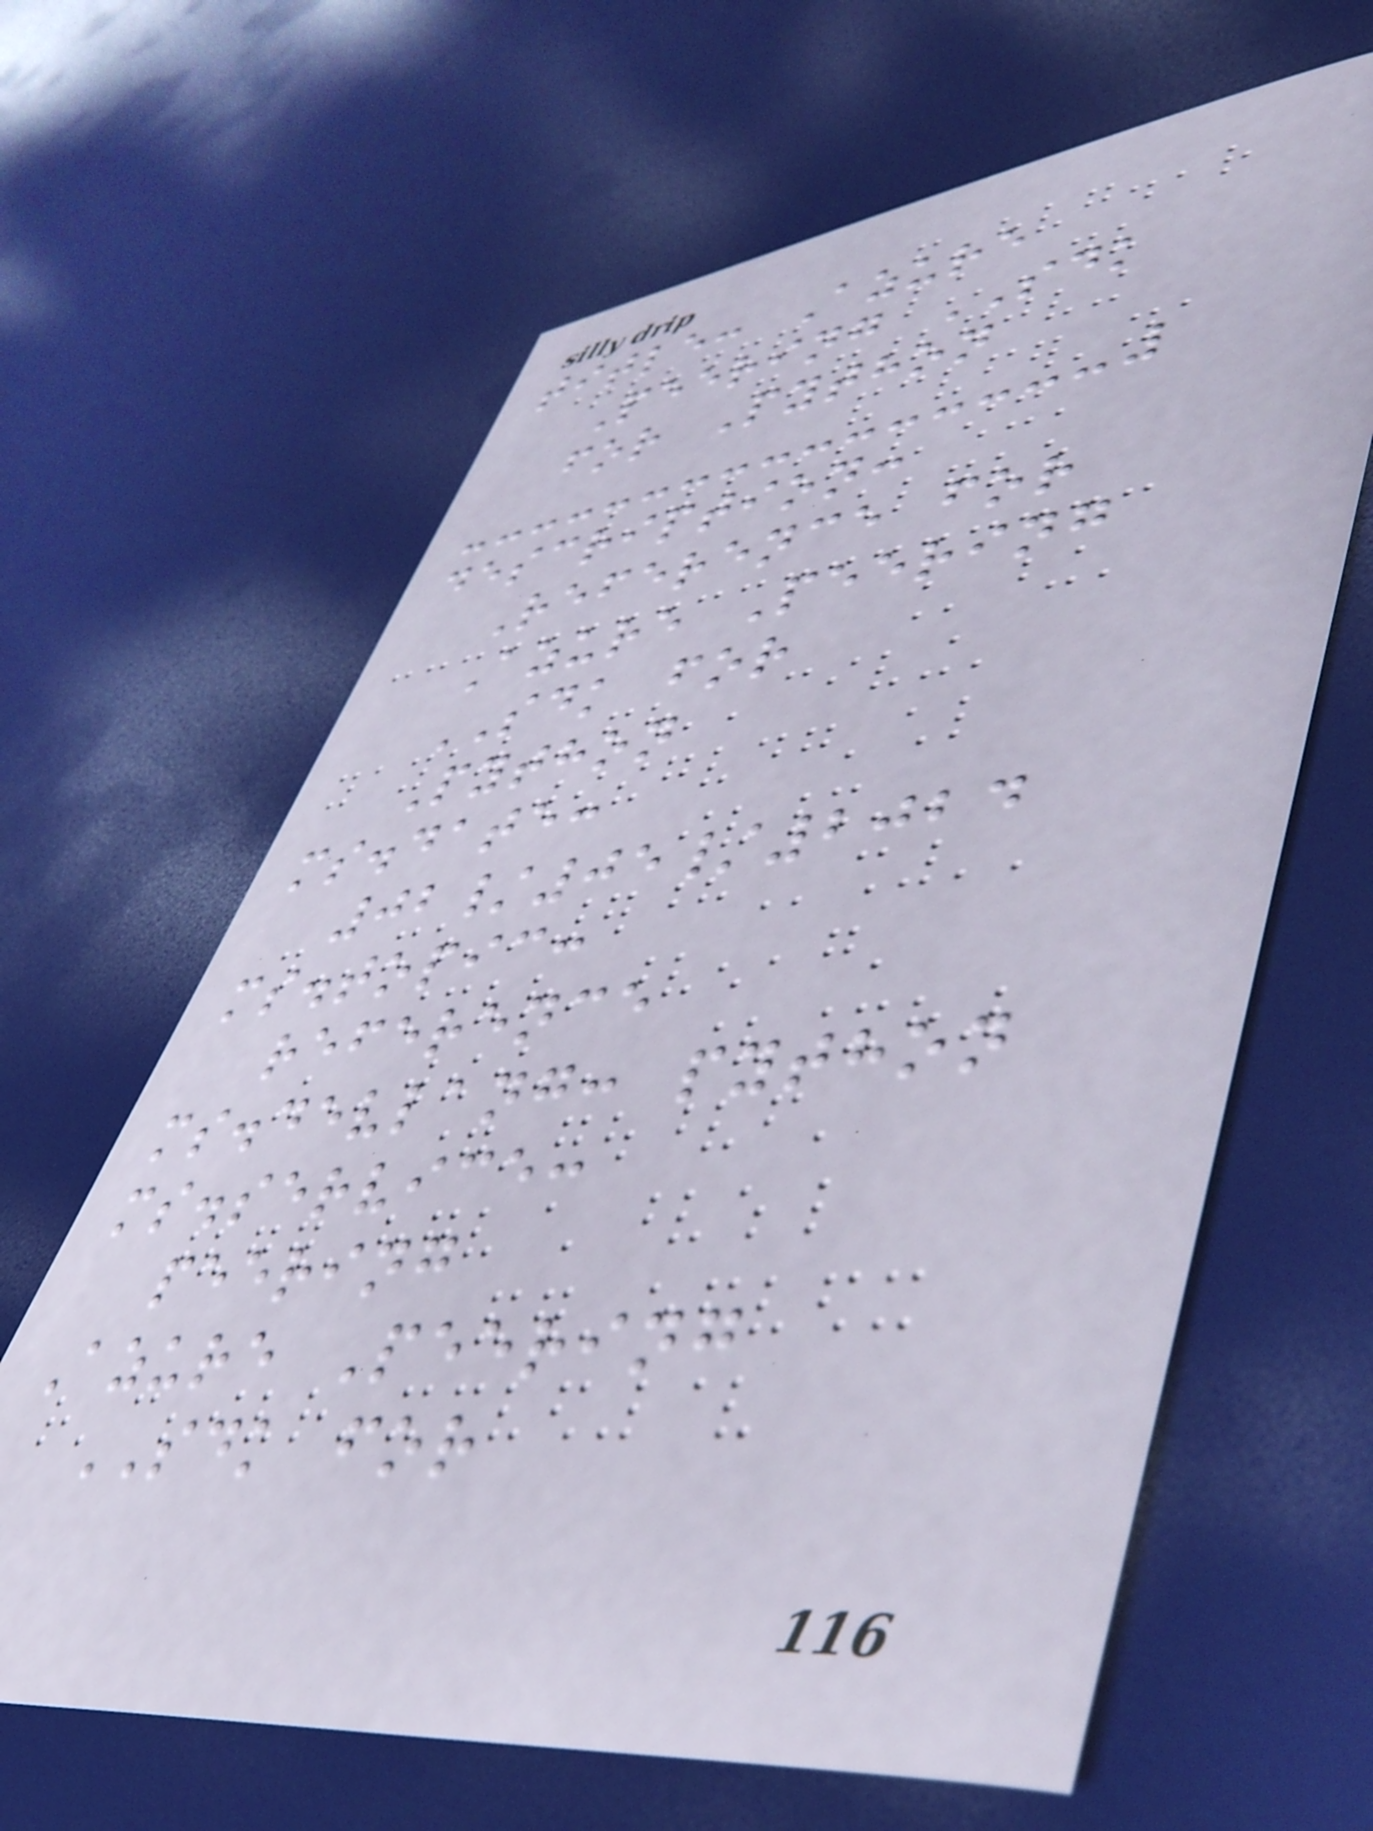title: Azure
Peering SDK
for Python
description:
Reference for
Azure Peering
SDK for
Python
ms.date:
02/05/2024
ms.topic:
reference
ms.devlang: python
ms.service:
peering
Azure Peering
SDK for
